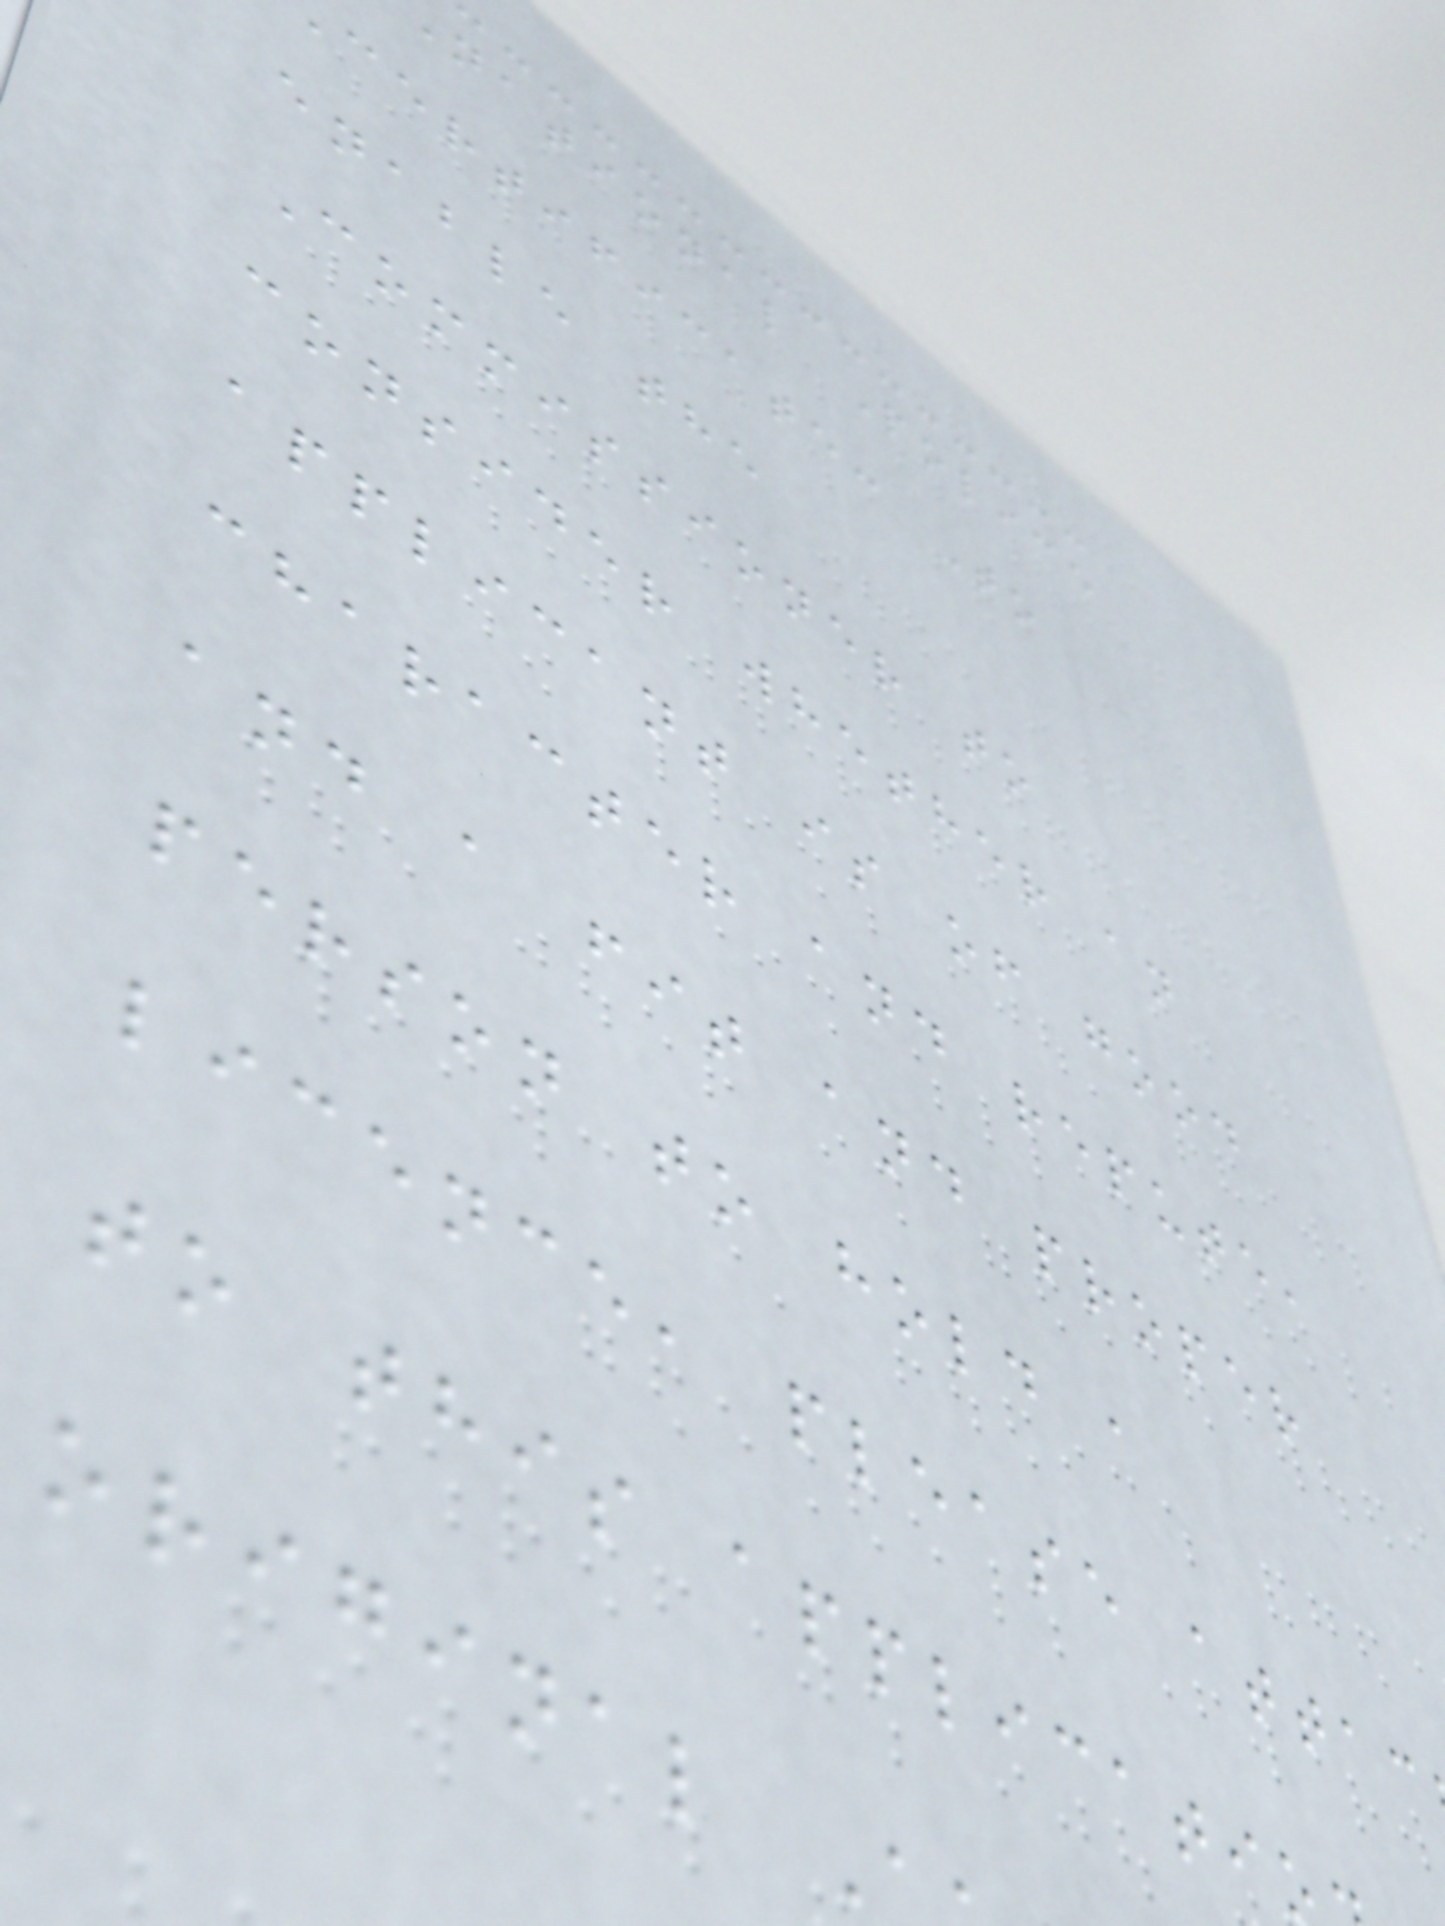national Police
certificate: To
enable the
Commissioner to
consider whether an
applicant is of good
character and repute,
and a fit and proper
person to hold a
licence, please attac
to this applicati
original
